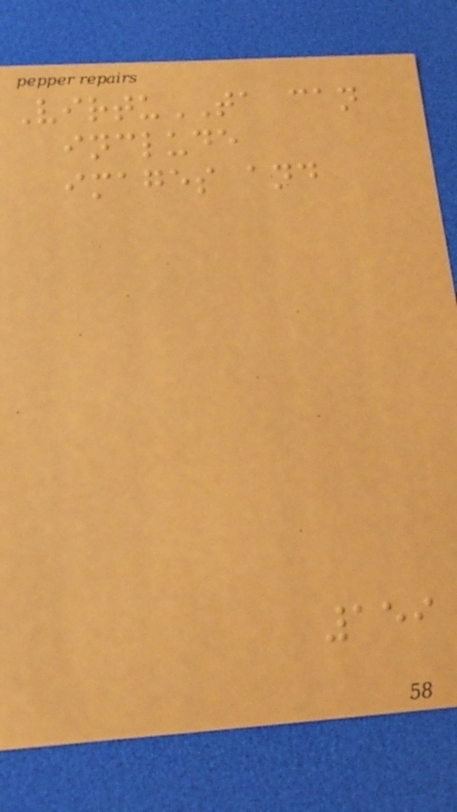VirtuTA can
include
images and
159
